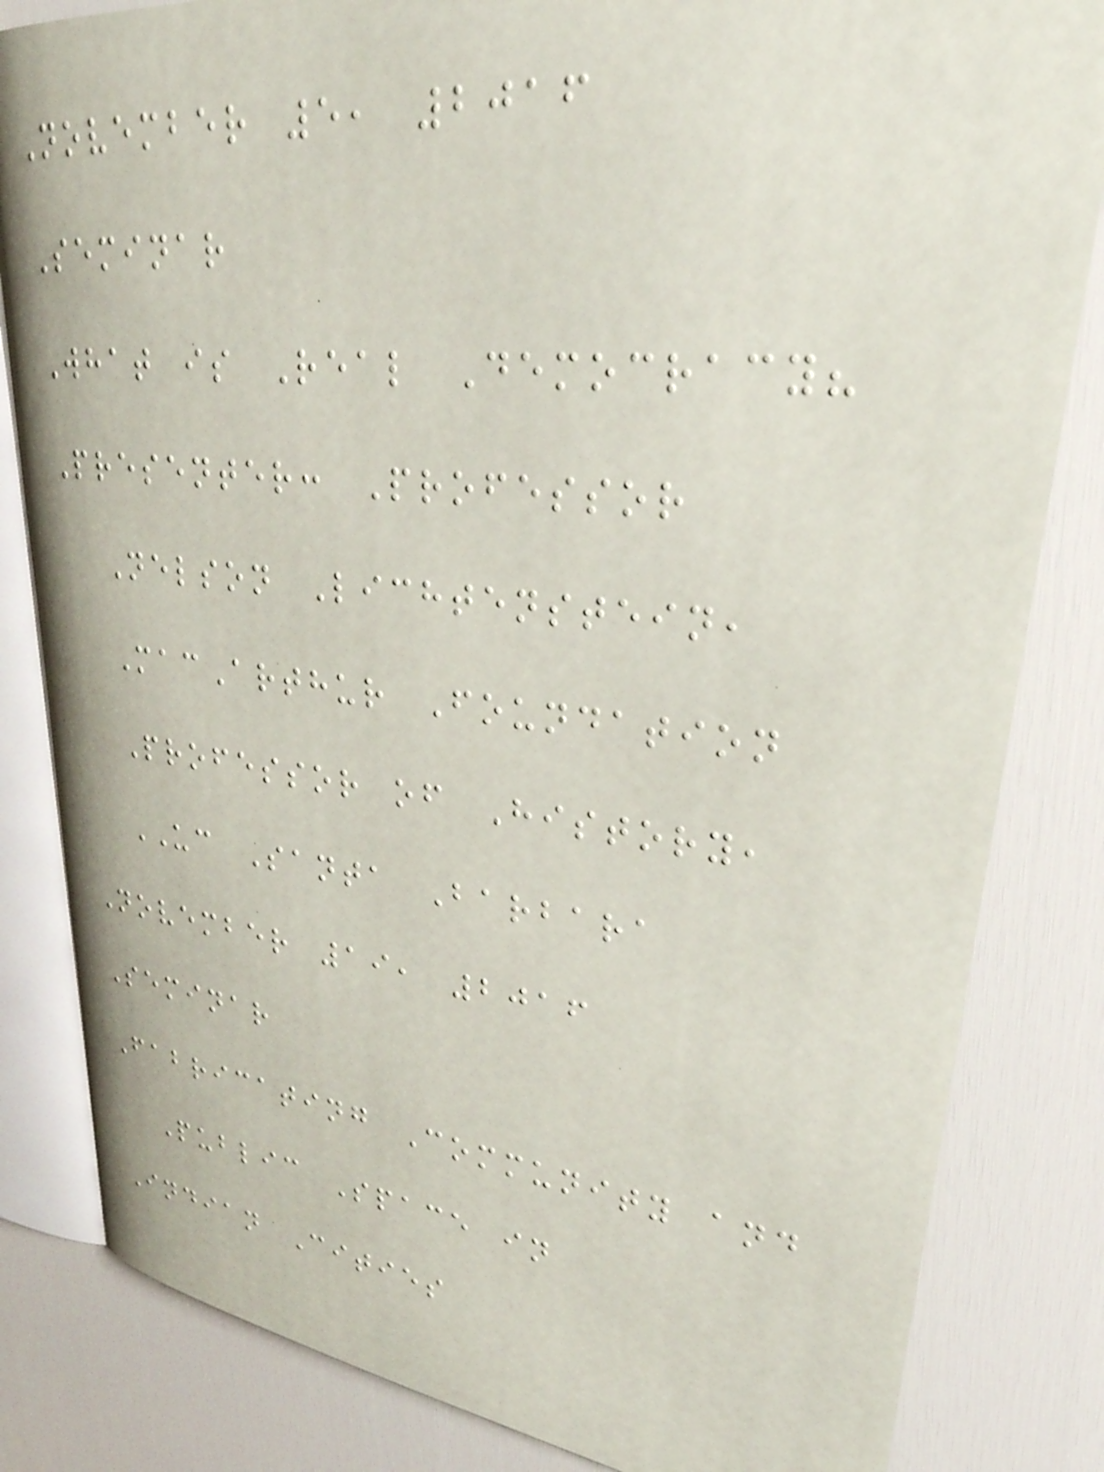November 5, 2016
Seminar
What is Real Democracy?
Presenter: Professor
Nelson Lichtenstein,
MacArthur Foundation
Professor of History,
UC Santa Barbara
November 19, 2016
Seminar
Fabricating Community and
Public Space in
Indian Cities
